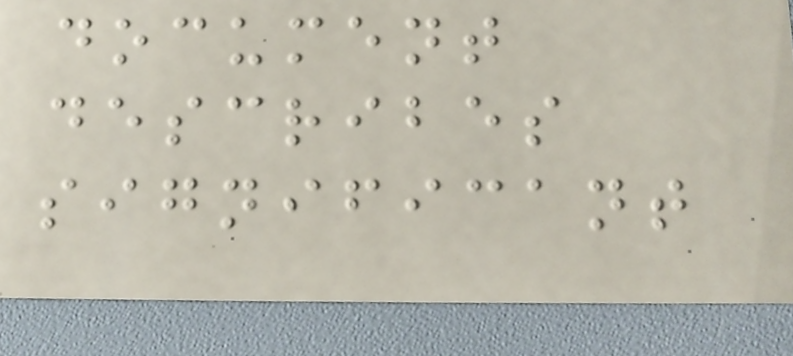document
describes
significant
